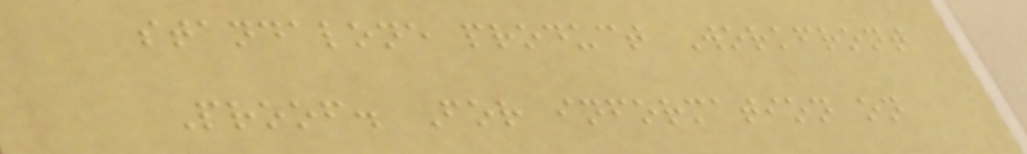standalone product Workfront
Proof. For information on
